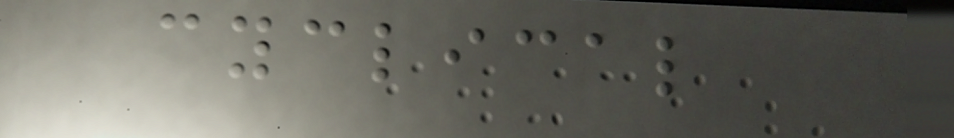cyclical
